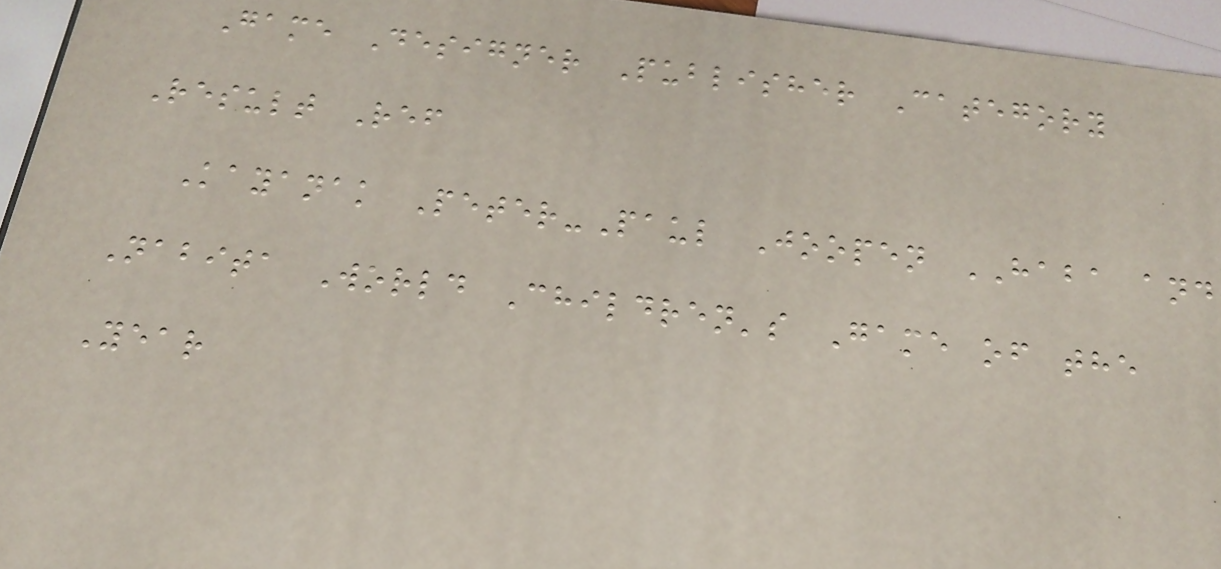Game Designer Publisher Category
Result Ref
Kayanak Peter-Paul Joopen HABA and
Nabita World Children's Game of the
Year
